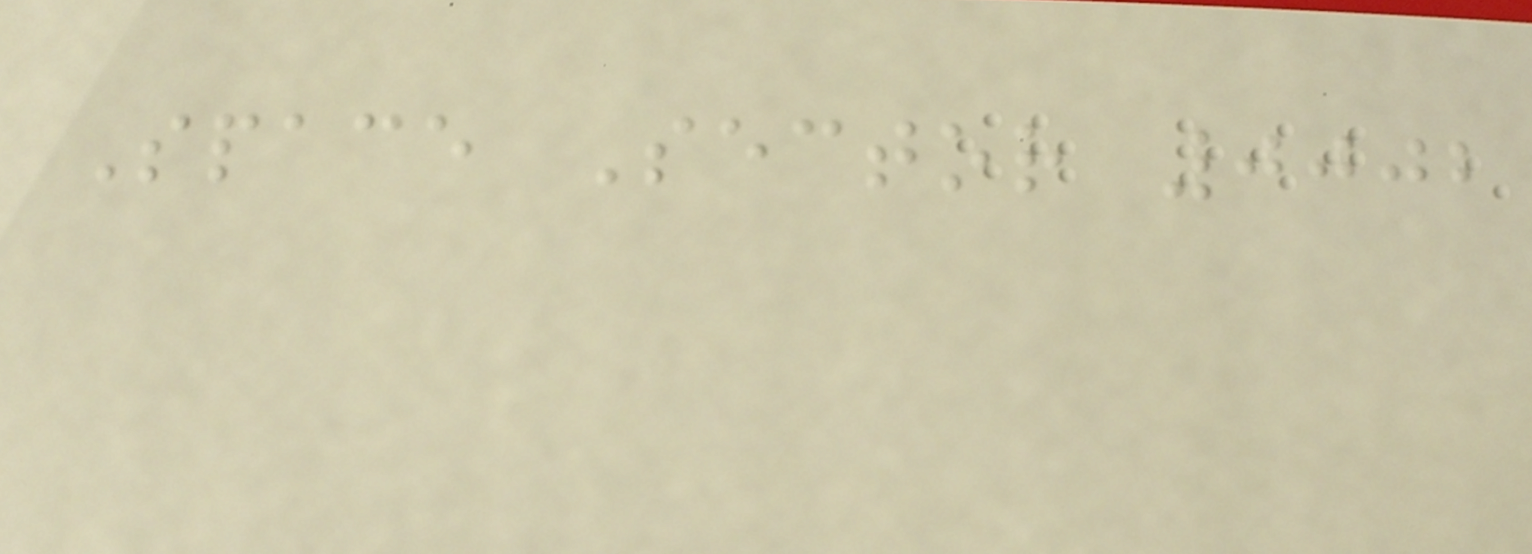Space Sector 0002
